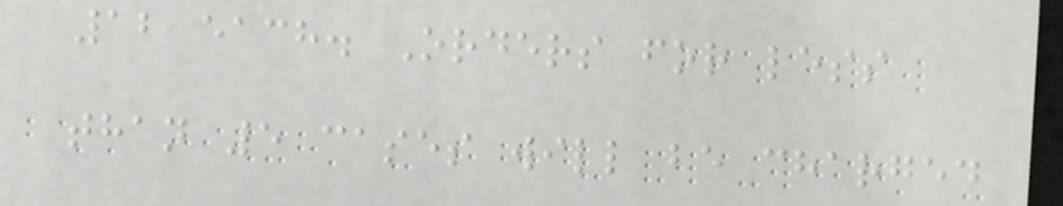12 each. Orders for less
than 5 cases will be charged
